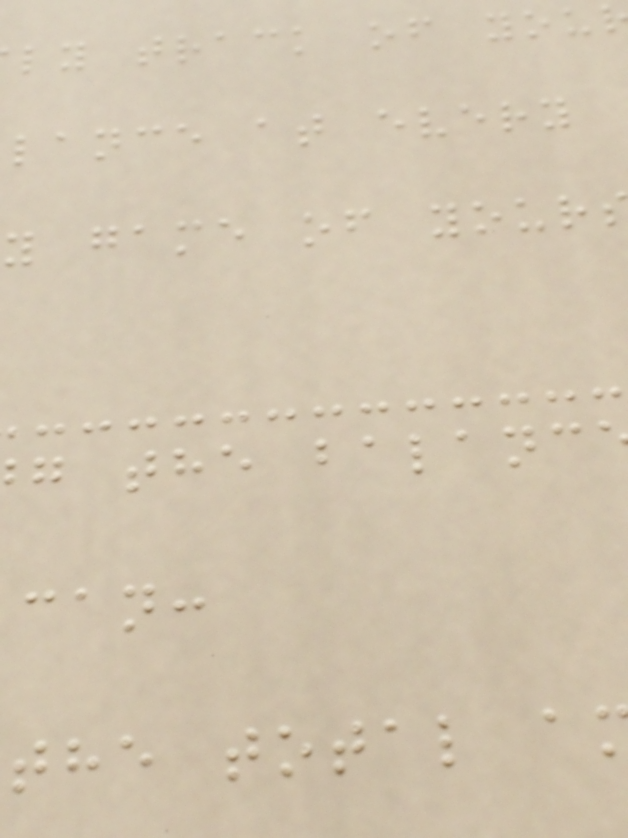ly track of you
lance at every
y game of your
g the balanc
can:
the total a
